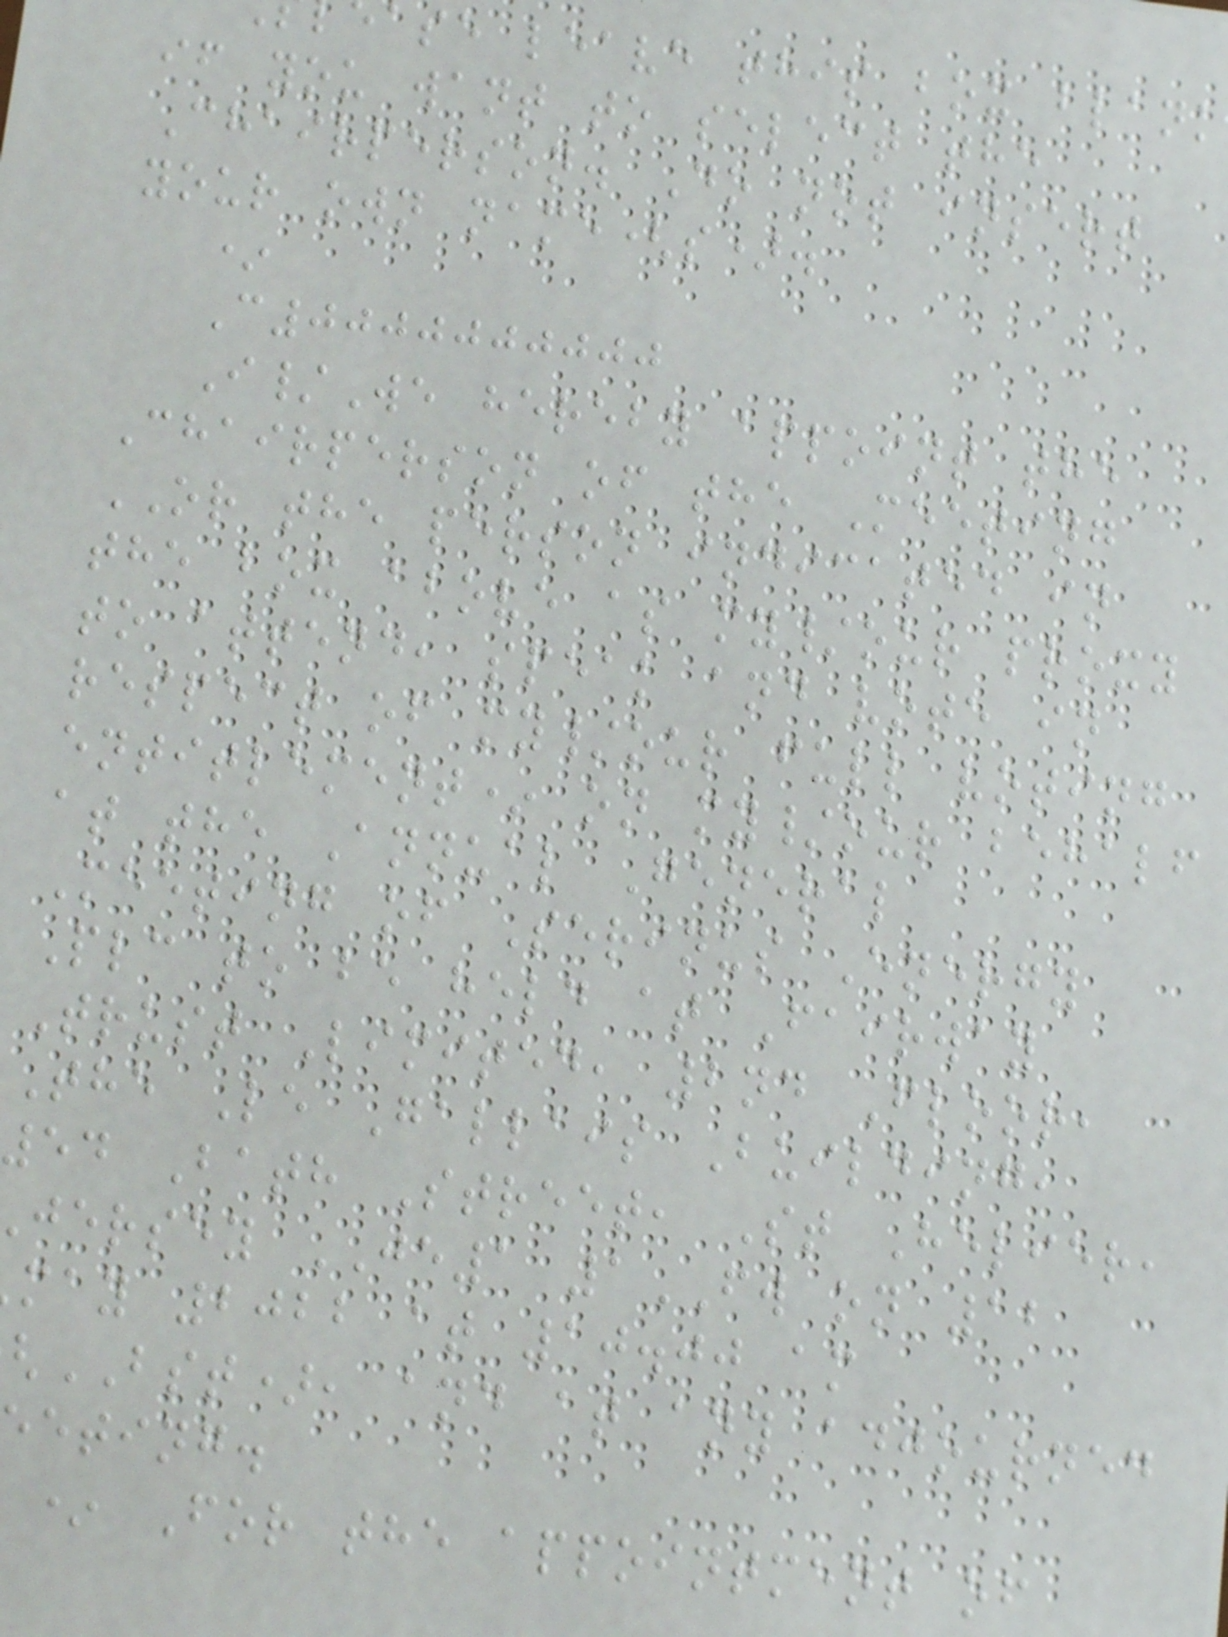ase leave this box blank
if you want to select the
Chairperson. Do not insert
your own name(s).
*
C0000000000
I/We hereby appoint the
Chairperson of the Meeting
OR the person indicated in
the box above as my/our proxy
to attend, speak and vote in
respect of my/our full voting
entitlement* on my/our behalf
at the Annual General
Meeting of Serinus Energy
Plc to be held at Fairway
Trust Limited, 2nd Floor,
The Le Gallais Building,
54 Bath Street, St Helier,
jersey JE1 1FW on 12
may 2022 at 10.00 am
BST), and at any adjourned
eting.
* For the appointment of
